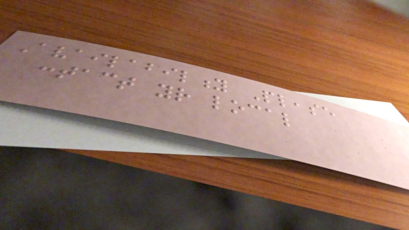Availability Please
contact your local
